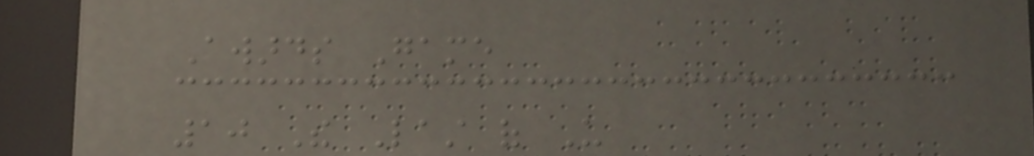Awards Game
10 The Last of Us
